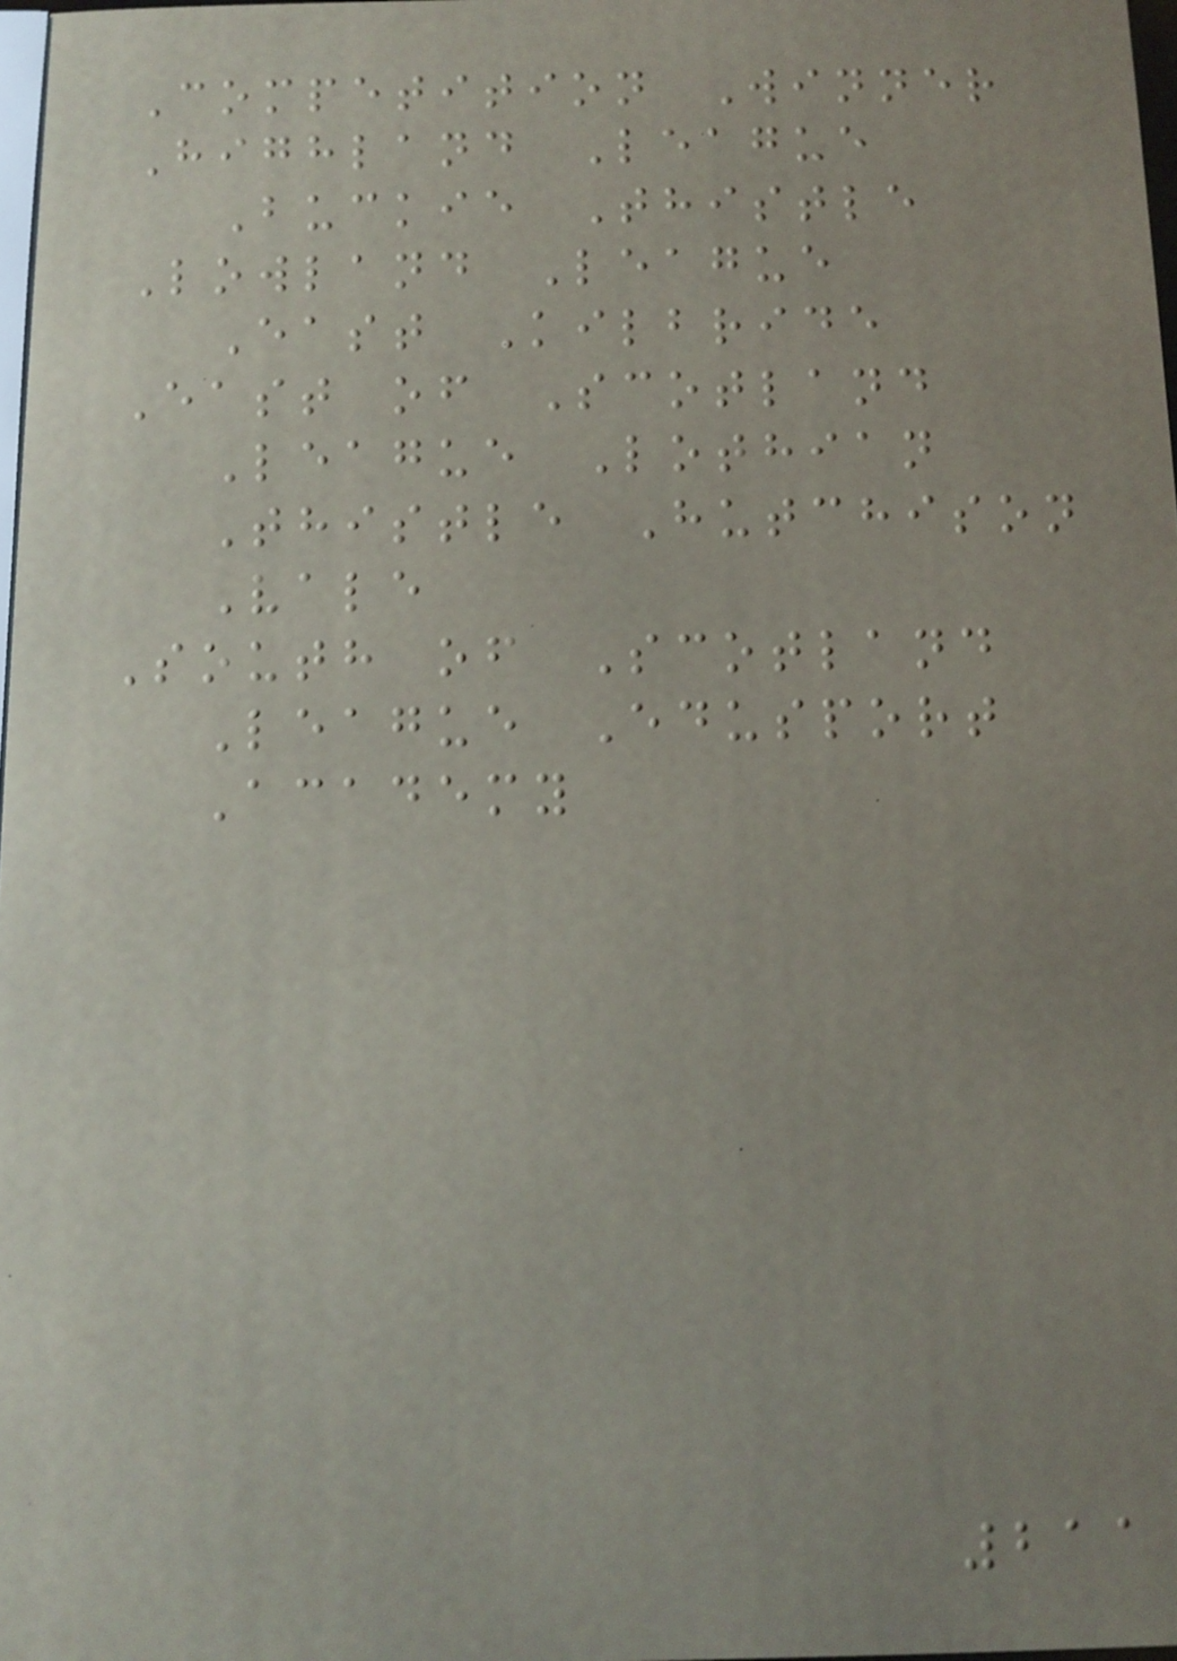Competition Winner
Highland League
Buckie Thistle
Lowland League
East Kilbride
East of Scotland
League Lothian
Thistle Hutchison
Vale
South of Scotland
League Edusport
Academy
211
